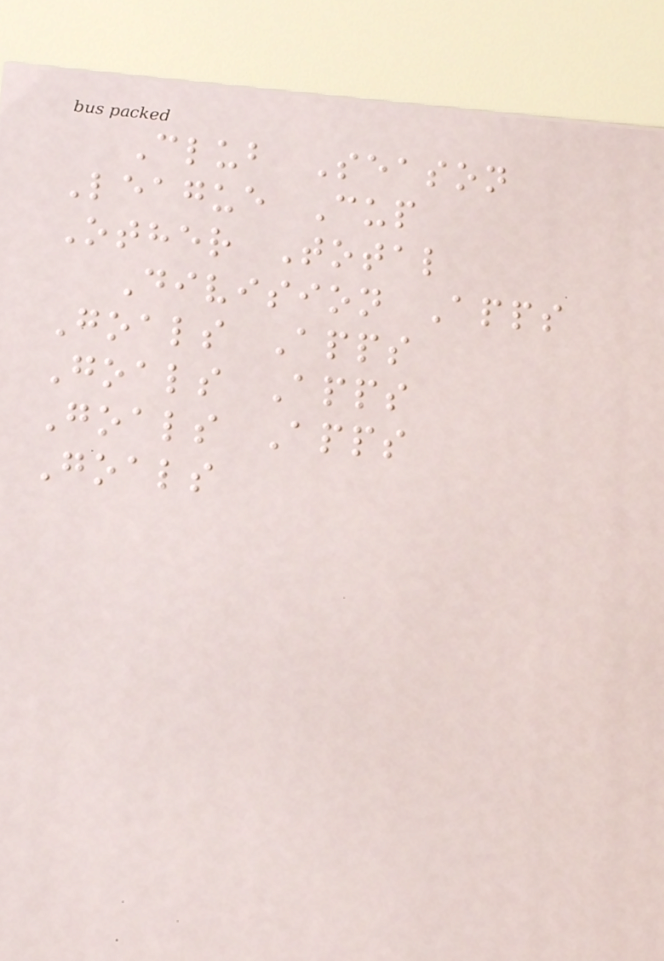Club Season
League Cup
Other Total
Division Apps
Goals Apps
Goals Apps
Goals Apps
Goals
